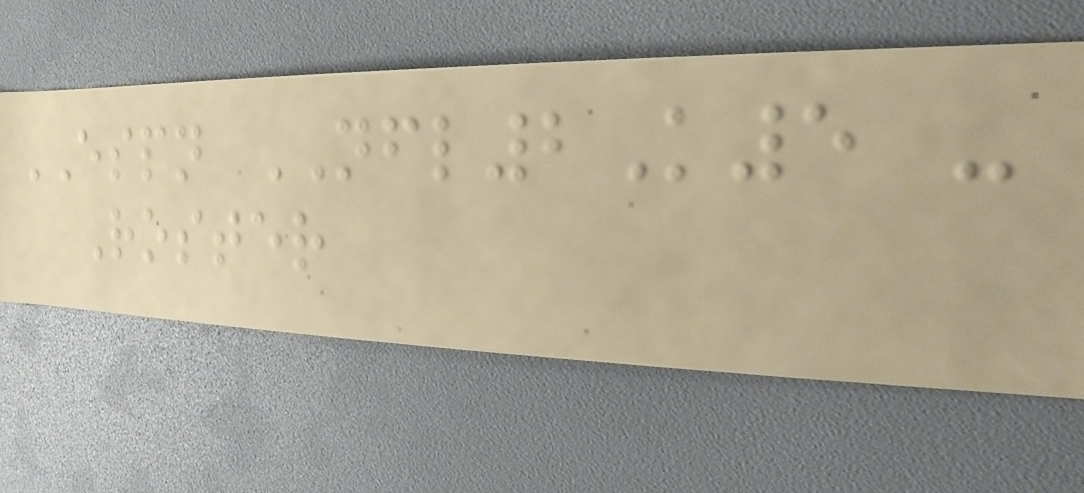ESPN NFL2K5 -
Roster
